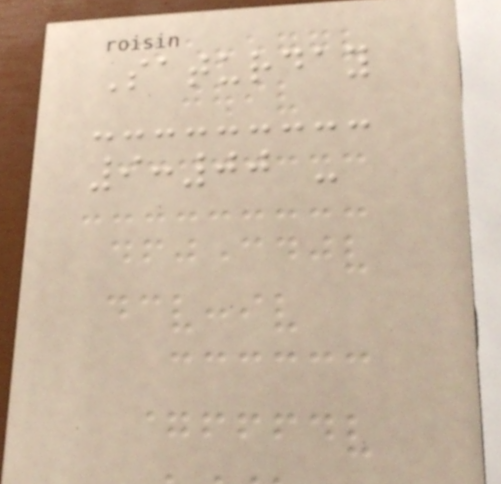Saturday
9:00 -
